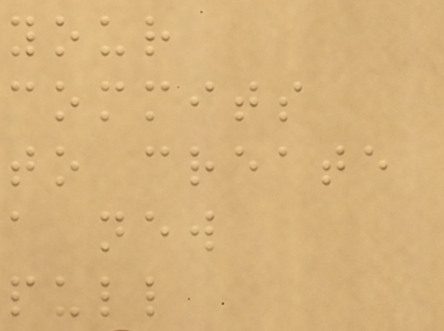your
commits
to create
a new
pull
